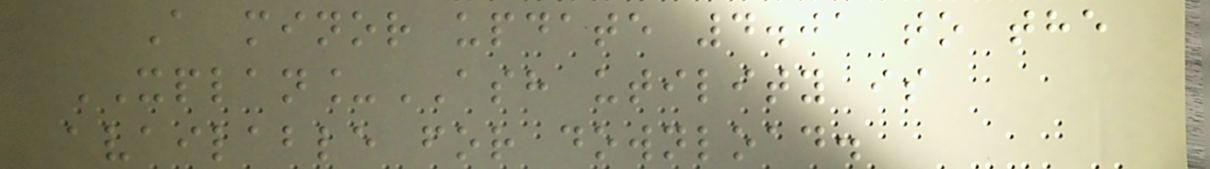A minor update 4.01 to the
XPLAN_ASH utility is
available for download.
